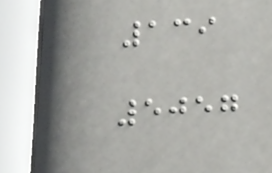139
5057
